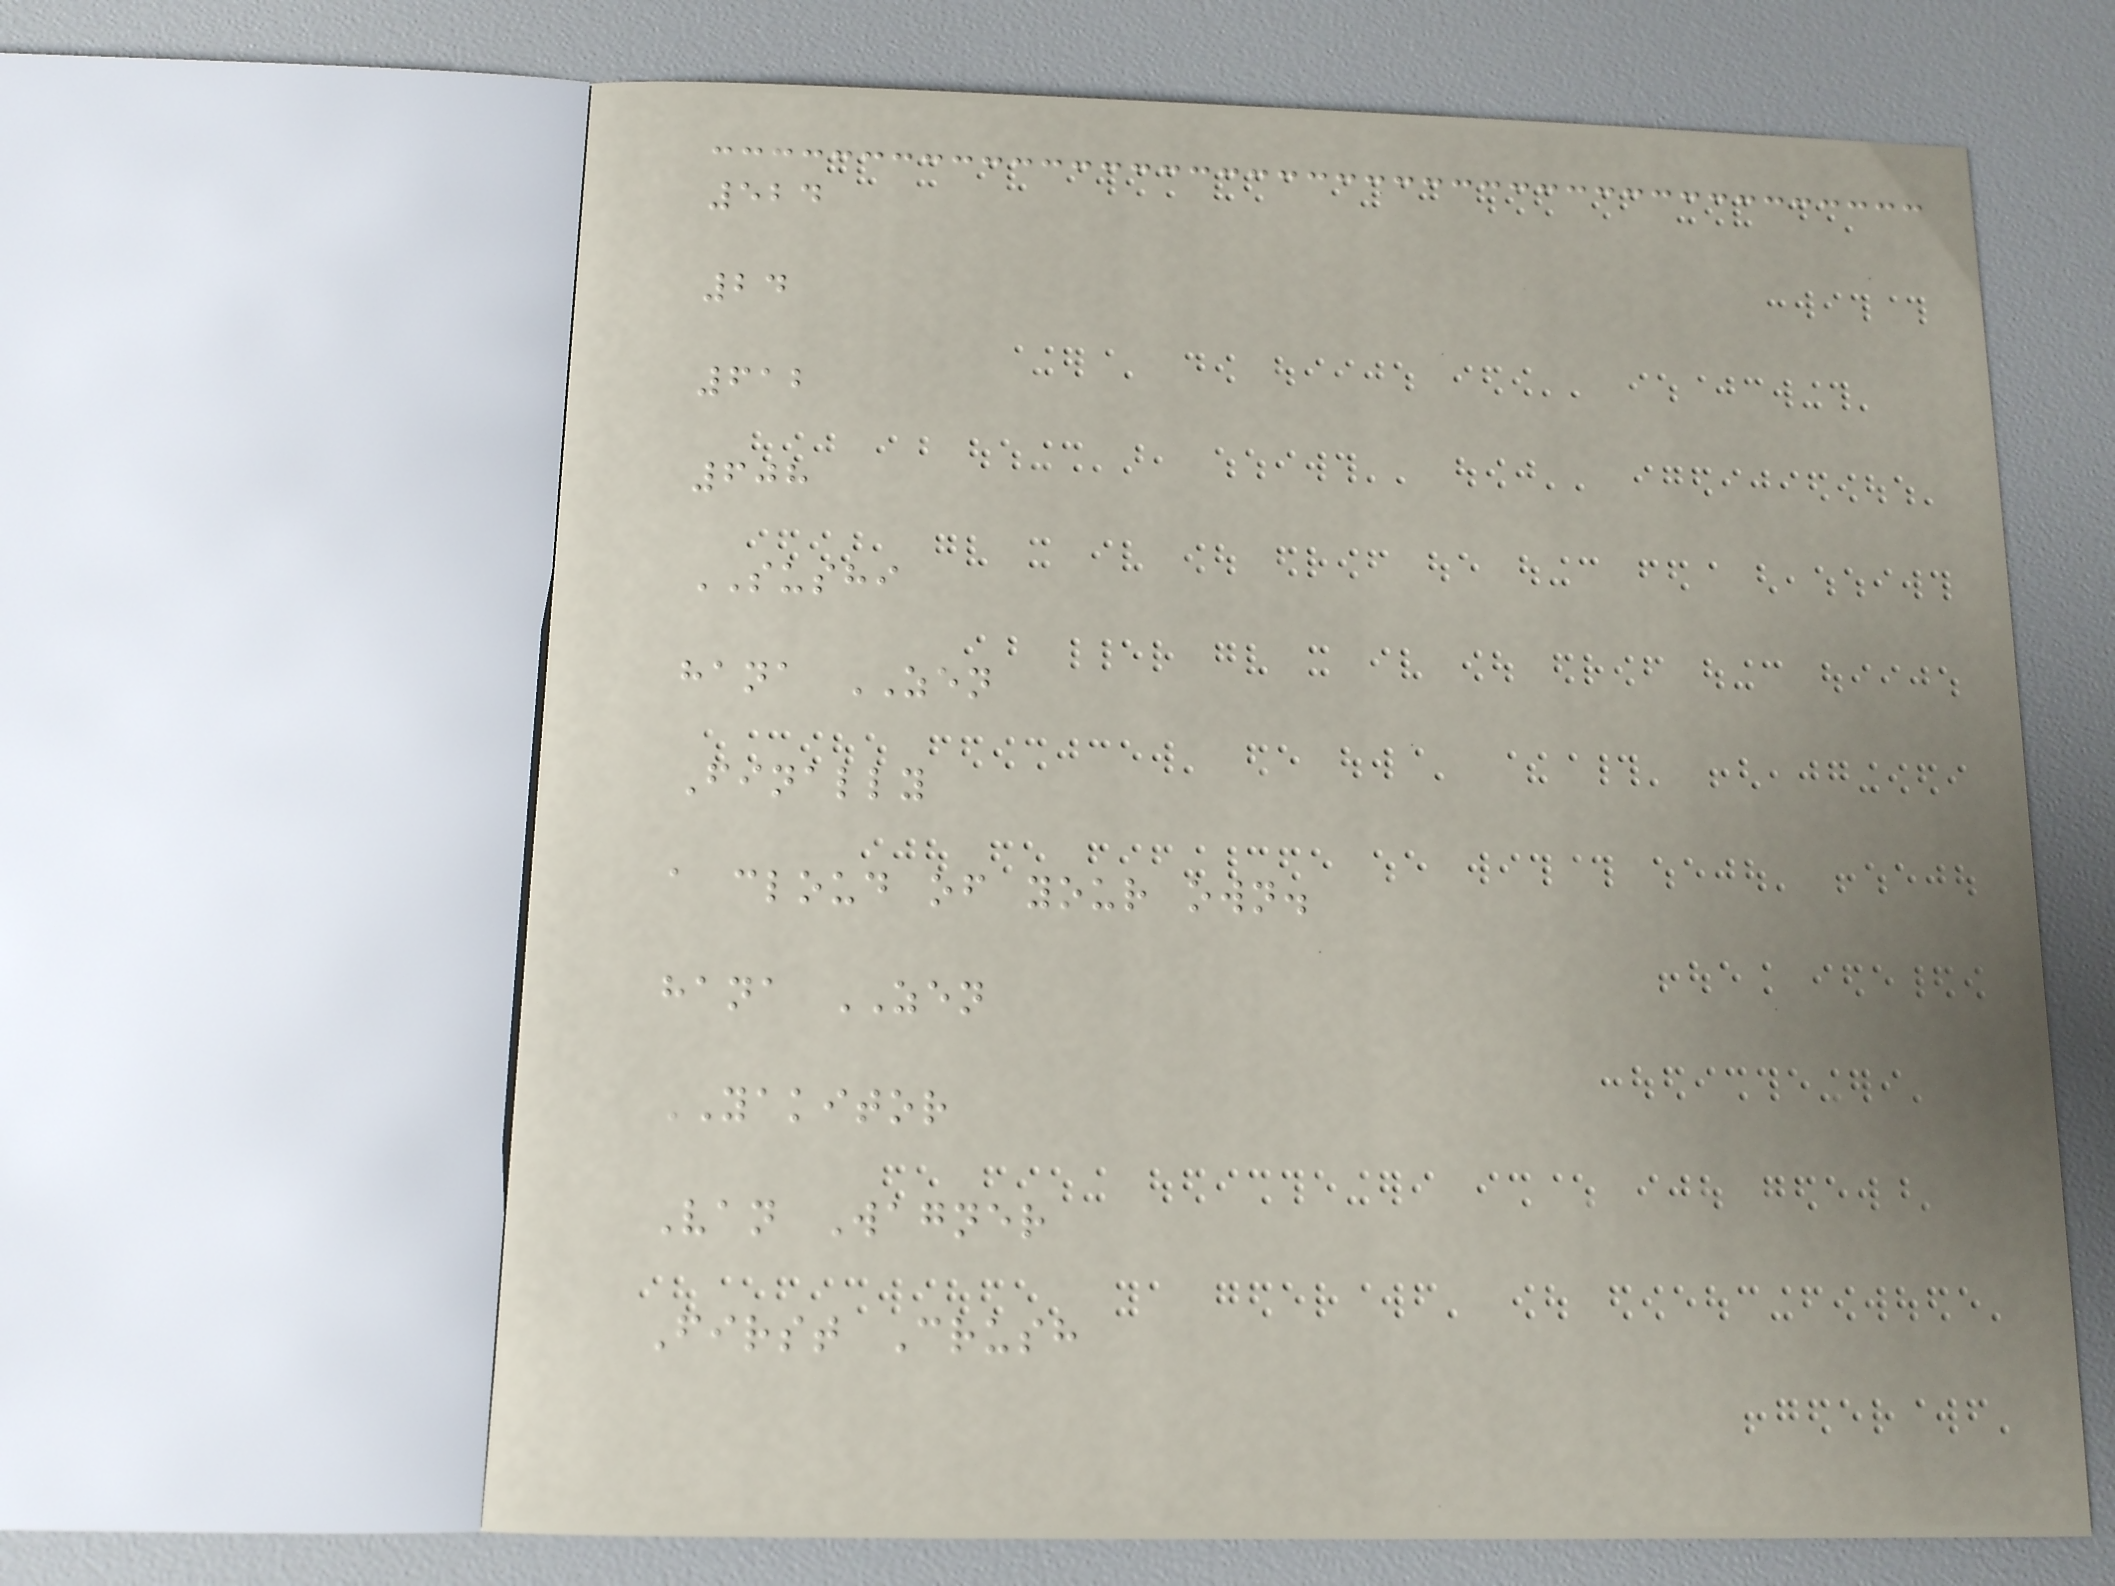524
24
612
608
SUSHI
hana ZEN
Finally
a cloud of your own.
hana ZEN
YAKITOR
Van Wagner
First Crush
